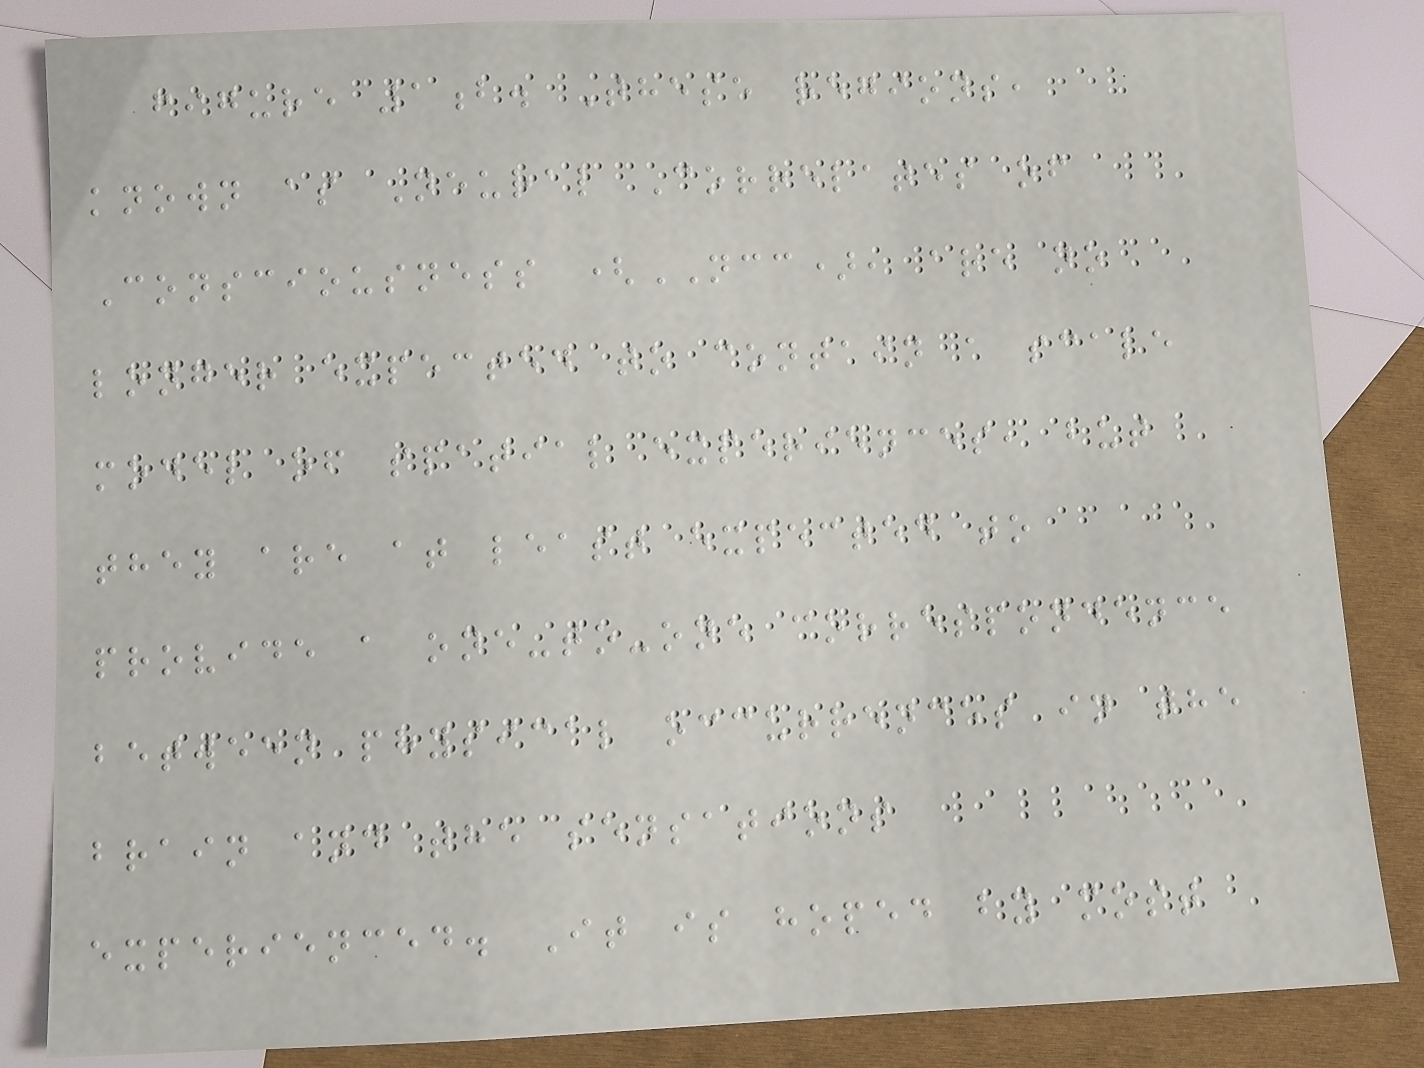figure 1b. These regions,
known as Neural Correlates of
Consciousness (NCC), are no
longer expected to contain a scale
model of spatial experiences, but
they are at least expected to
provide a one-to-one correspondence
between physical occurrences in the
brain and the sensations
experienced. It is hoped by most
